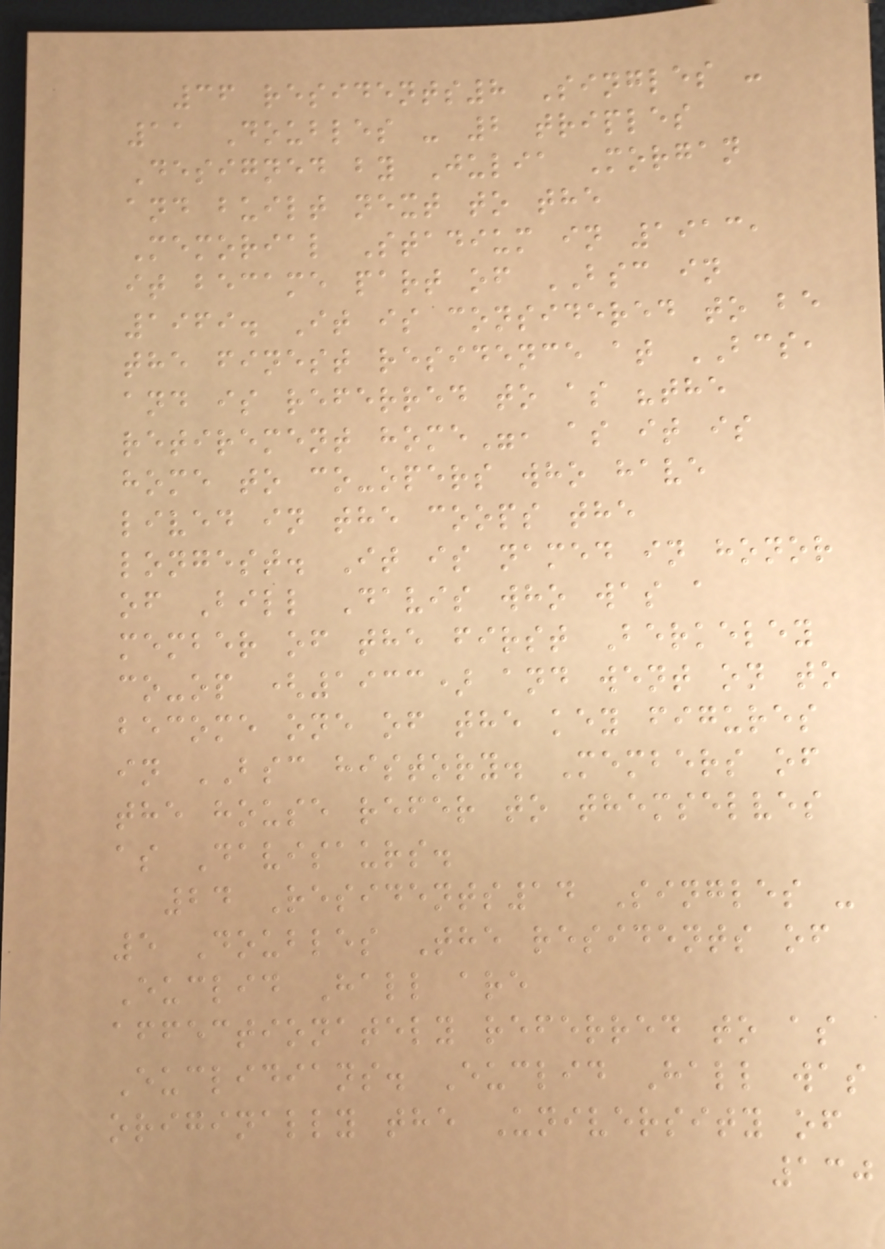36 residents8 Singles -
11 Doubles - 2 triples
Designed by Julia Morgan
and built next to the
Memorial Stadium in 1913,
it became part of BSC in
1969. It is considered to be
the finest residence at BCS,
and is referred to as "the
retirement home", as it is
home to co-opers who have
lived in the coops the
longest. It is named in honor
of Bill Davis who was a
member of the first Berkeley
co-op (1933) and went on to
become one of the key figures
in BSC history. Members of
the house refer to themselves
as Davisaurs.
24 Residents14 Singles -
5 Doubles The residents of
Euclid Hall are
affectionately referred to as
Euclidians. Euclid Hall was
originally the University of
130
